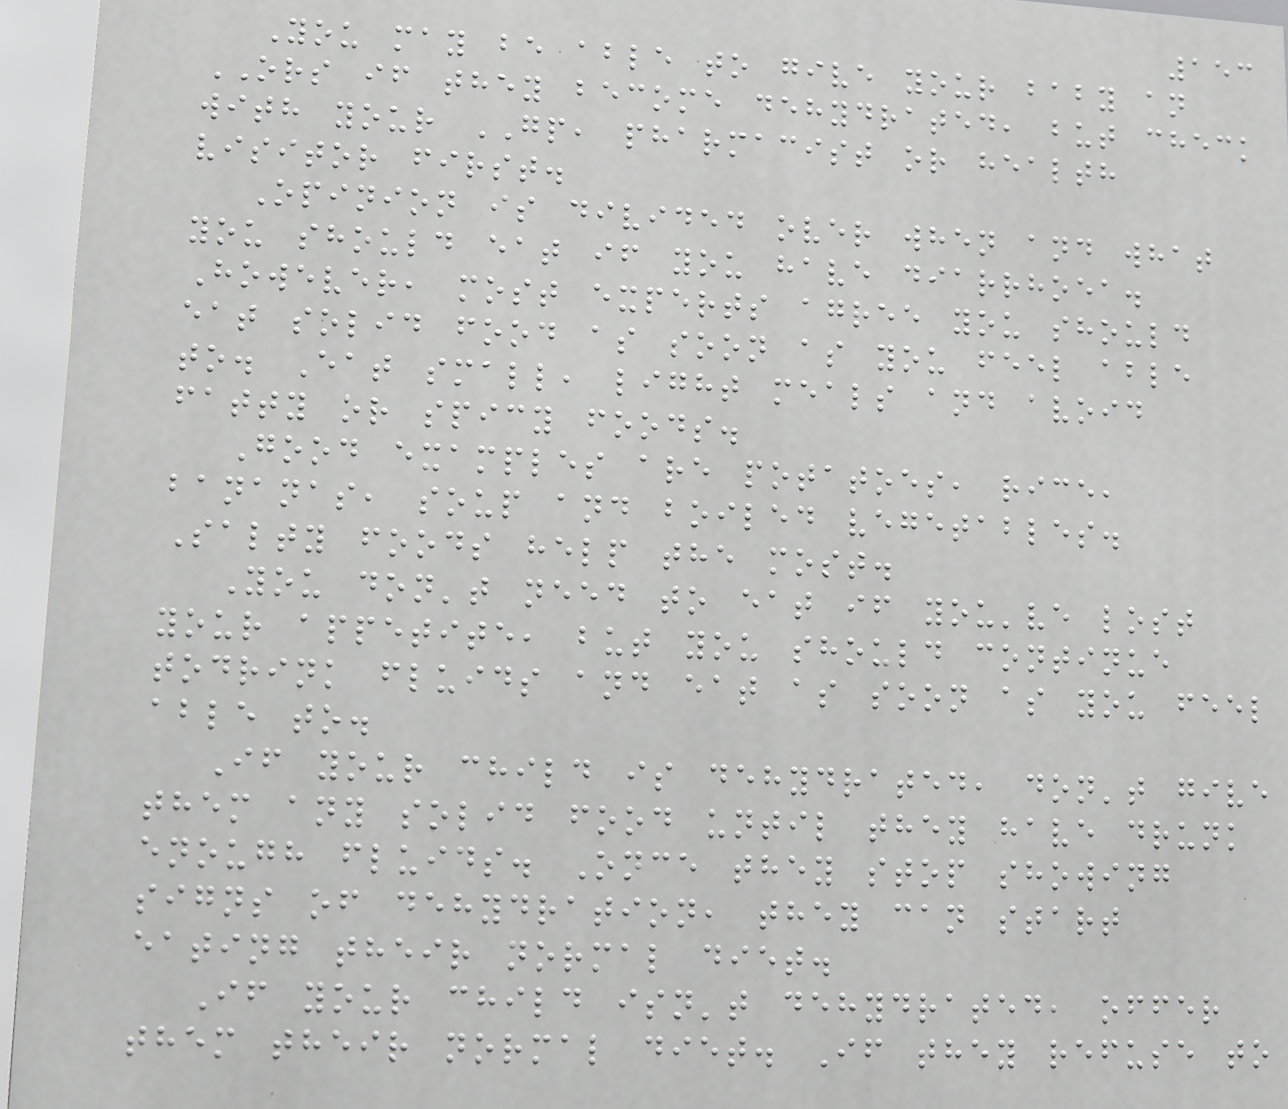153
You may be able to give your baby an
ORS if they become dehydrated, but check
with your GP, pharmacist or health
visitor first.
Opinion is divided over when and what
you should eat if you have diarrhoea.
However, most experts agree you should
eat solid food as soon as you feel able
to. Eat small, light meals and avoid
fatty or spicy foods.
Good examples are potatoes, rice,
bananas, soup and boiled vegetables.
Salty foods help the most.
You don't need to eat if you've lost
your appetite, but you should continue
todrink fluids and eat as soon as you feel
able to.
If your child is dehydrated, don't give
them any solid food until they have drunk
enough fluids. Once they stop showing
signs of dehydration, they can start
eating their normal diet.
If your child isn't dehydrated, offer
them their normal diet. If they refuse to
